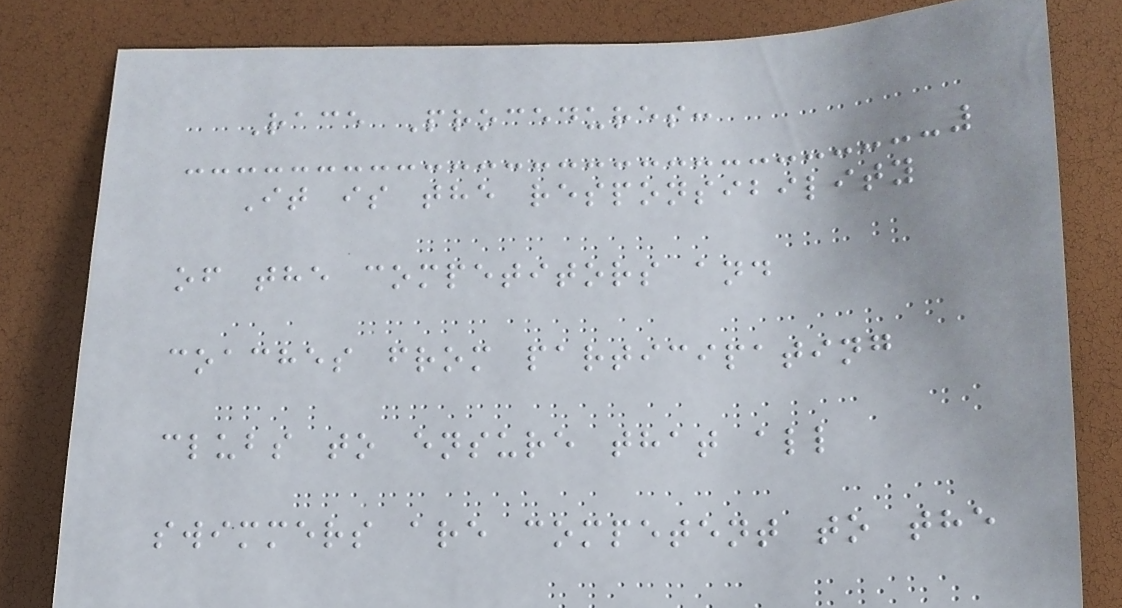Race Procedures:
It is the responsibility
of the competitors and
coaches from participating
clubs to ensure that all
swimmers are competent to the
